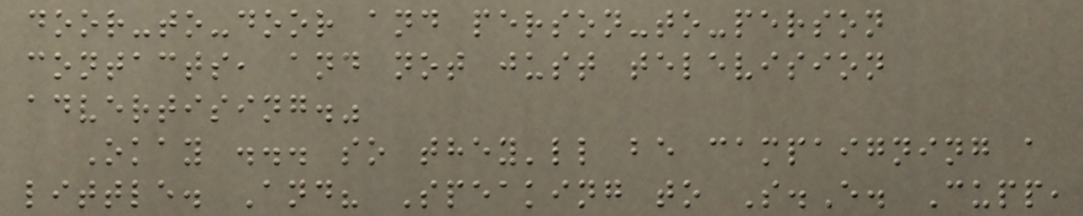door-to-door and person-to-person
contacts, and not just television
advertising."
Okay ... so they'll be campaigning a
little. And? Speaking to S.E. Cupp,
